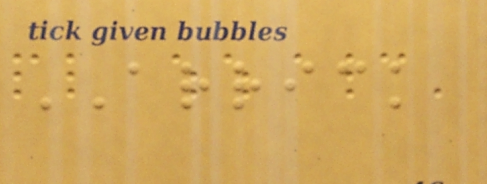ARRICK
